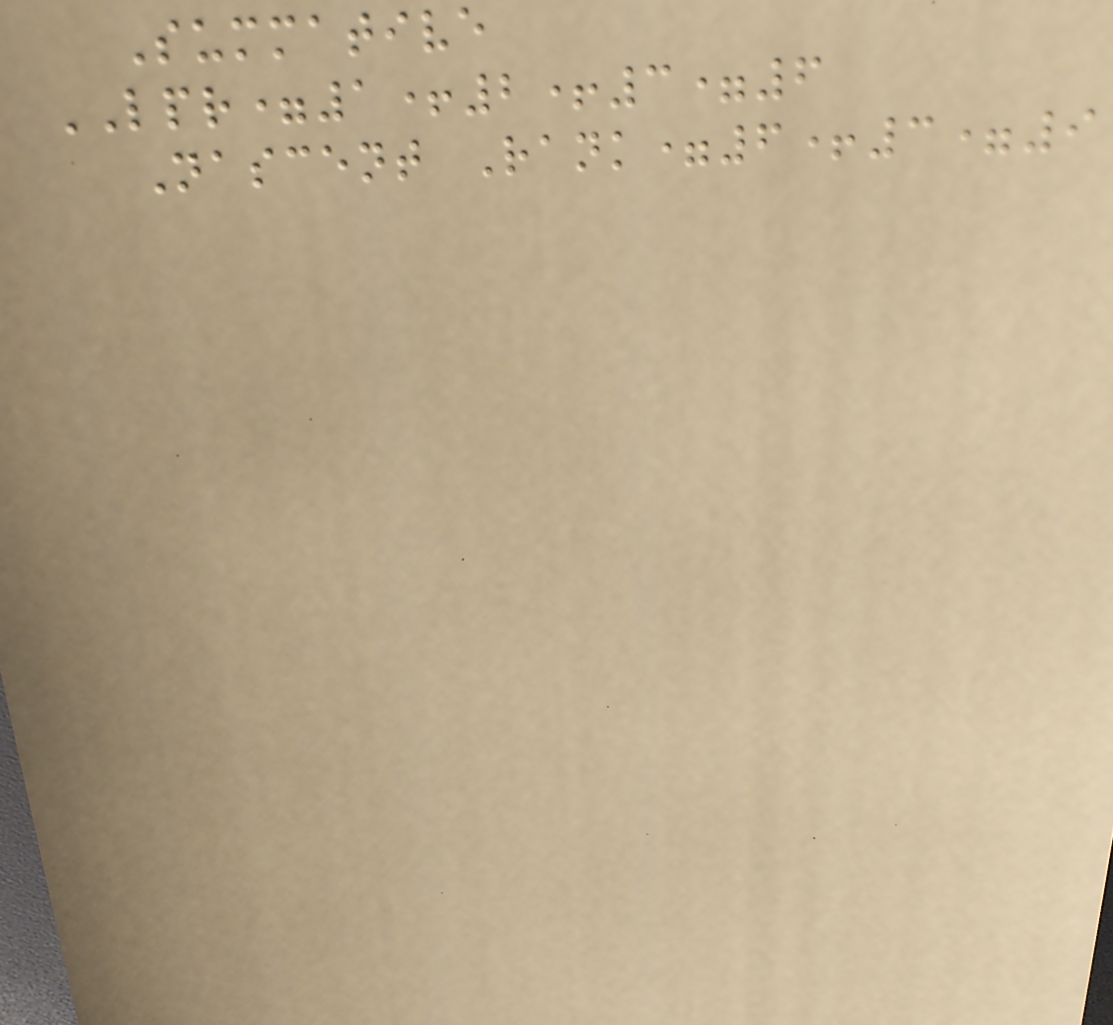Summative
LPR=1+2+3=6
Nascent Rank=6+3=9
